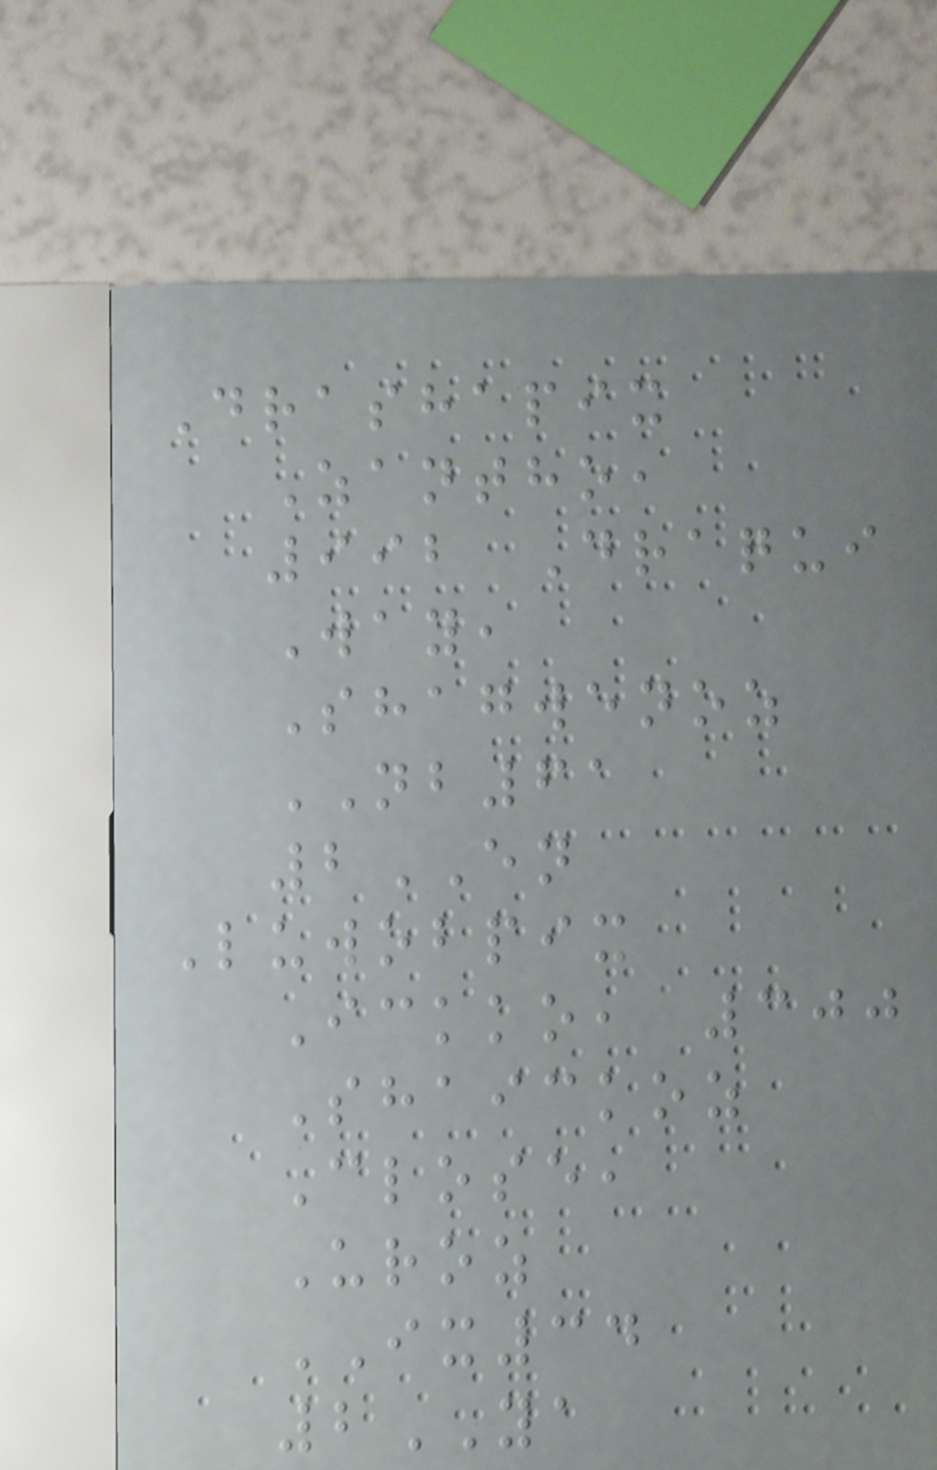Drashapix
Zantho,
992 Draqui
Way,
Shagwenoz
NB61
2EN
Luwobpix
Ickko, 300
Shaickoz
Close,
Uroz
IX34
2YA
